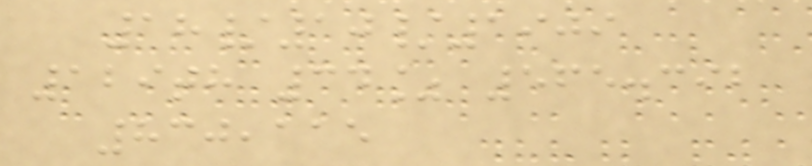18/10/1909
129th 34% 565.392
830,115
